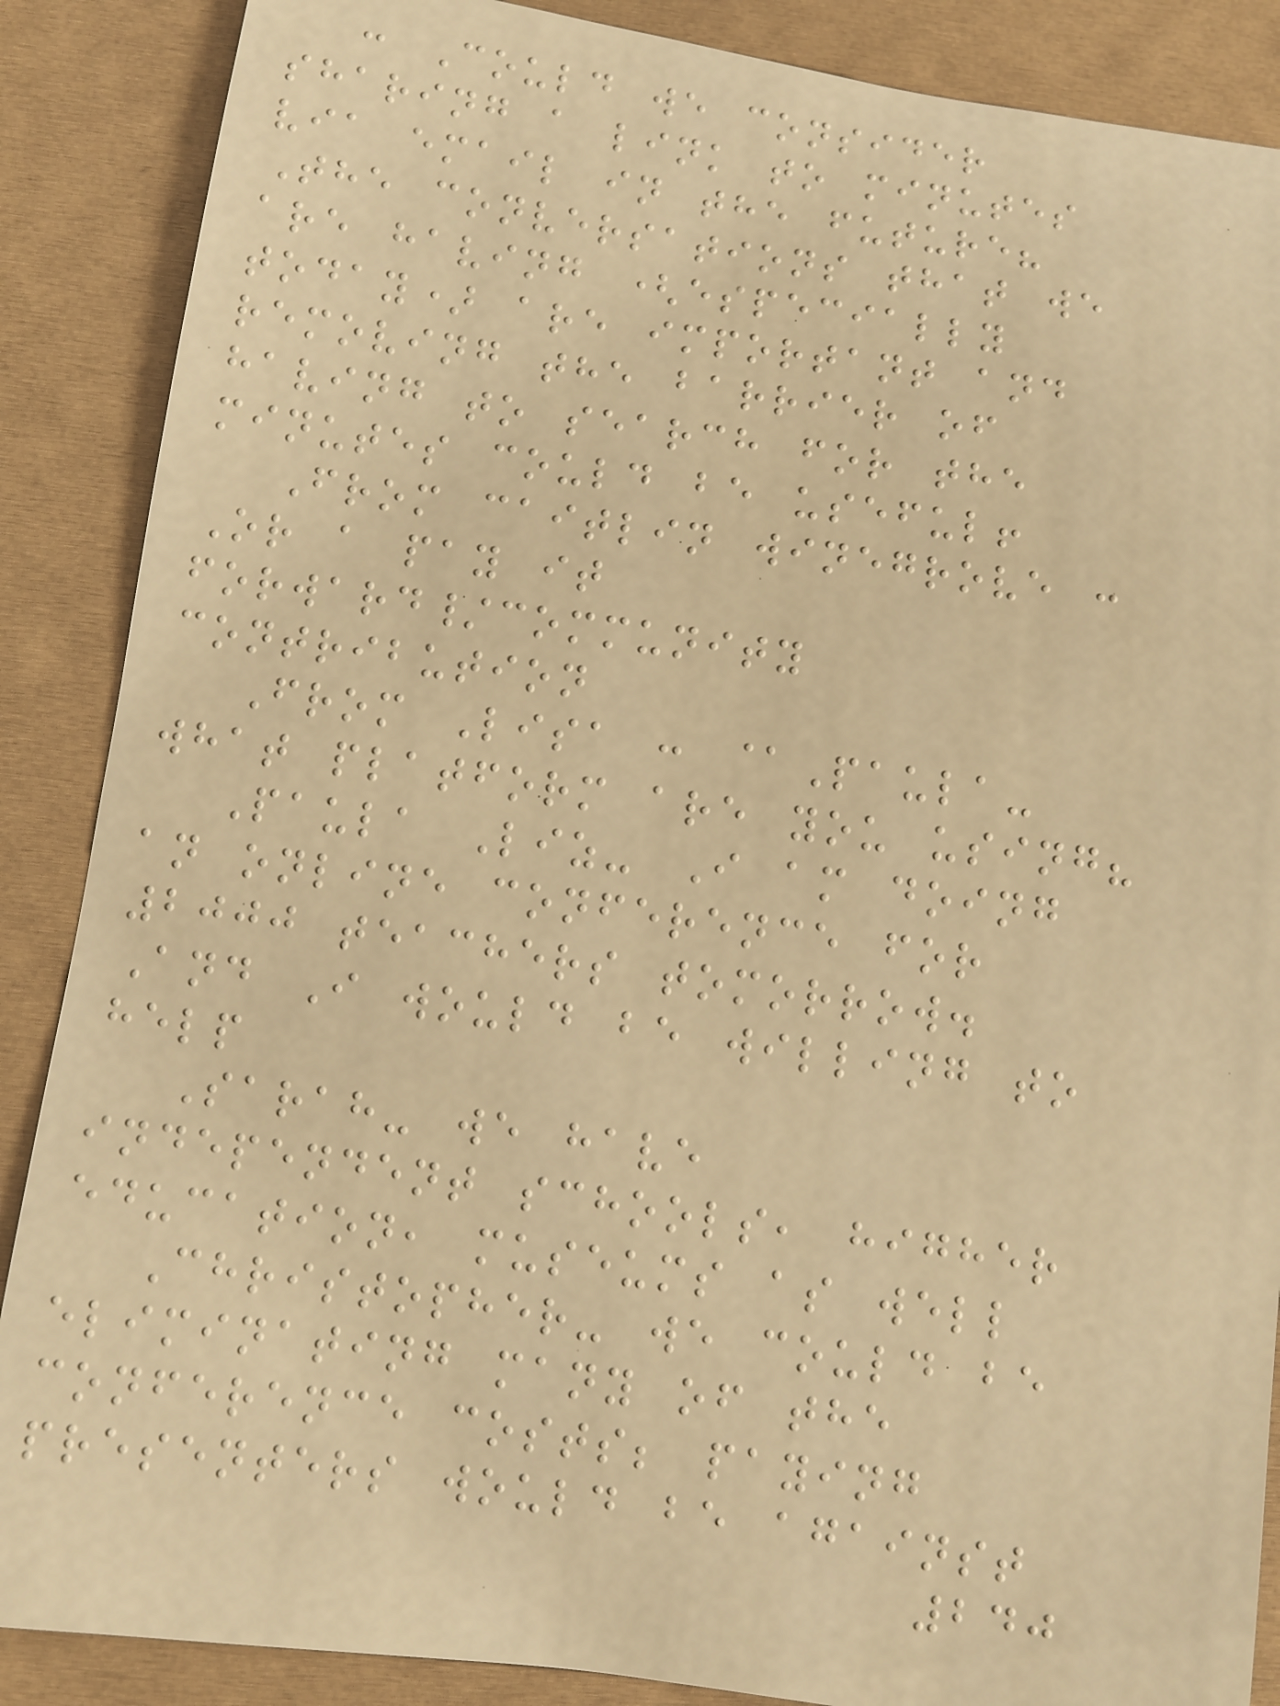: Could we consider
sharing a link to minutes
via email in the future?
The conversations that we
are having (especially
today) are important and
removing the barrier of
having to search for the
minutes could be useful!
From caitlin winegrove :
Or a pay it
forward/community
contribution
From Lisa : @Paula-
what platform are you using?
Paula Liz- I am doing
an online conference for
2000 teachers tomorrow.
And I would be willing to
help
Sarah- we have
independent schools, higher
education, museums as well
Christopher- we could be
eliminating many of the
conference costs; paying
presenters would be against
240
